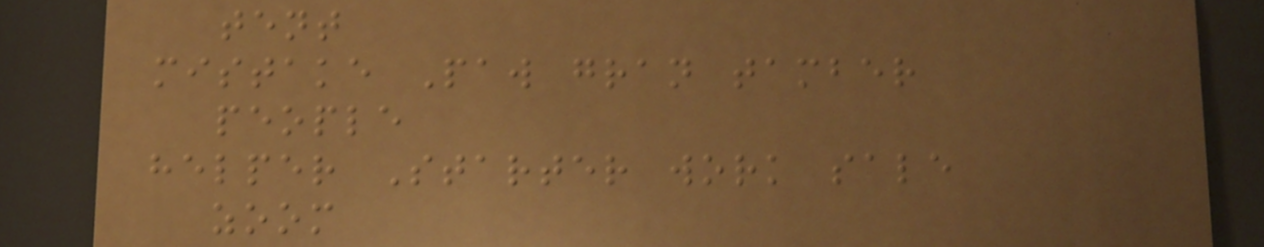tent
mistake Paw gran tamber
people
helper Starter work sale
zoom
